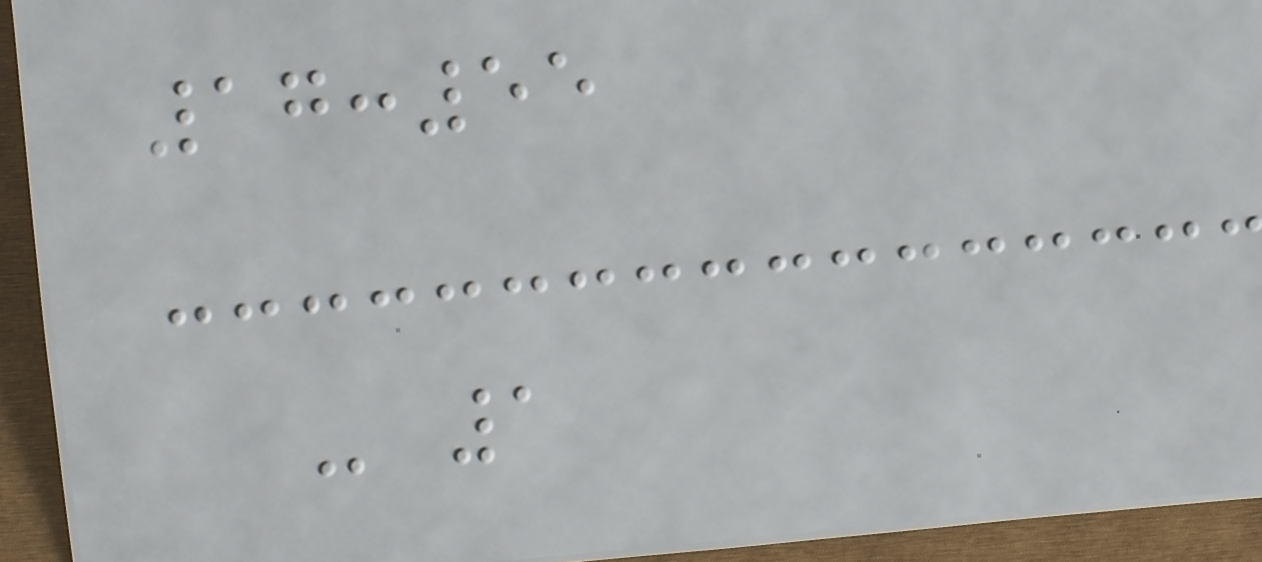17:55
- 1
